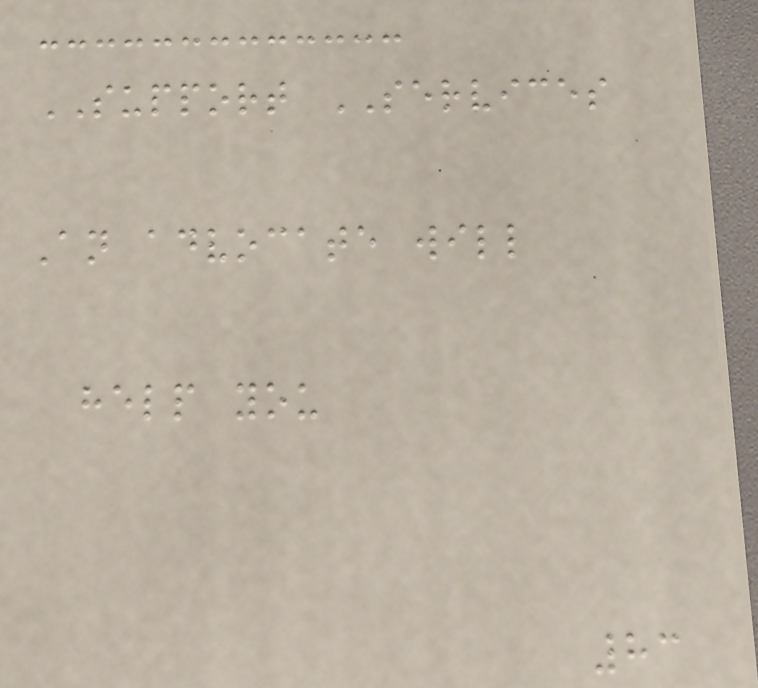SUPPORT SERVICES
An advocate will
help you
83
